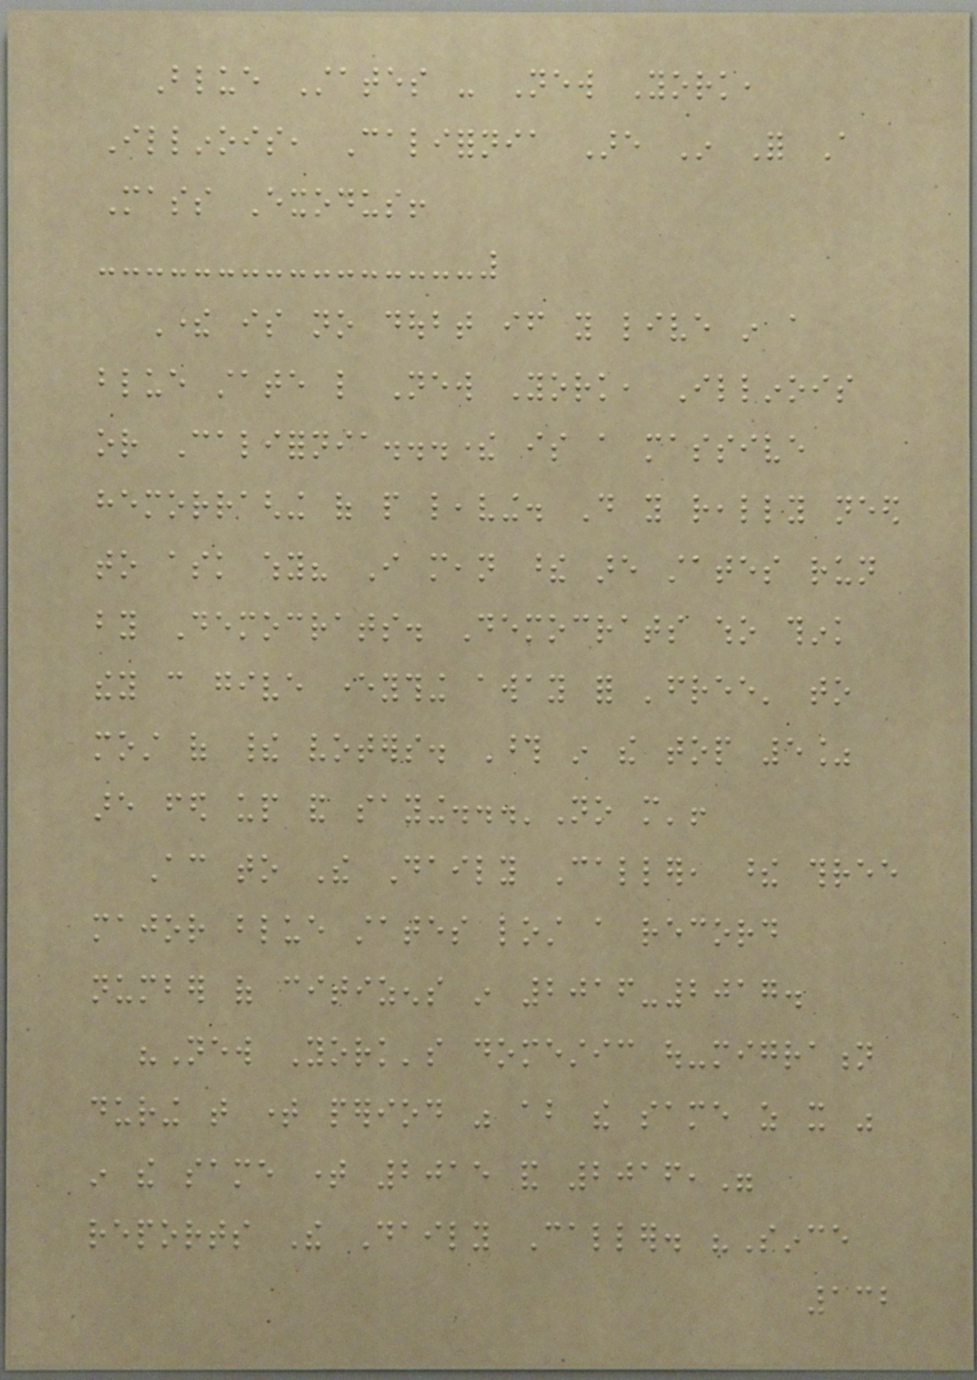Blue States - New York,
Illinois, California Are In For A
Mass Exodus!
There is no doubt if you live in a
blue state like New York, Illinois
or California...there is a massive
hemorraghing of people leaving. Do you really need
to ask why? I mean these are states run
by Democrats. Democrats who think
they can give everything away for 'free' to
most of their voters. Those in the top 5%
are fed up and saying...'No more'!
According to The Daily Caller, these three
major blue states lost a record
number of citizens in 2016-2017.
"New York's domestic out-migration
during that time period was about the same as it was
in the same time 2015 and 2016,"
reports The Daily Caller. "Since
132
